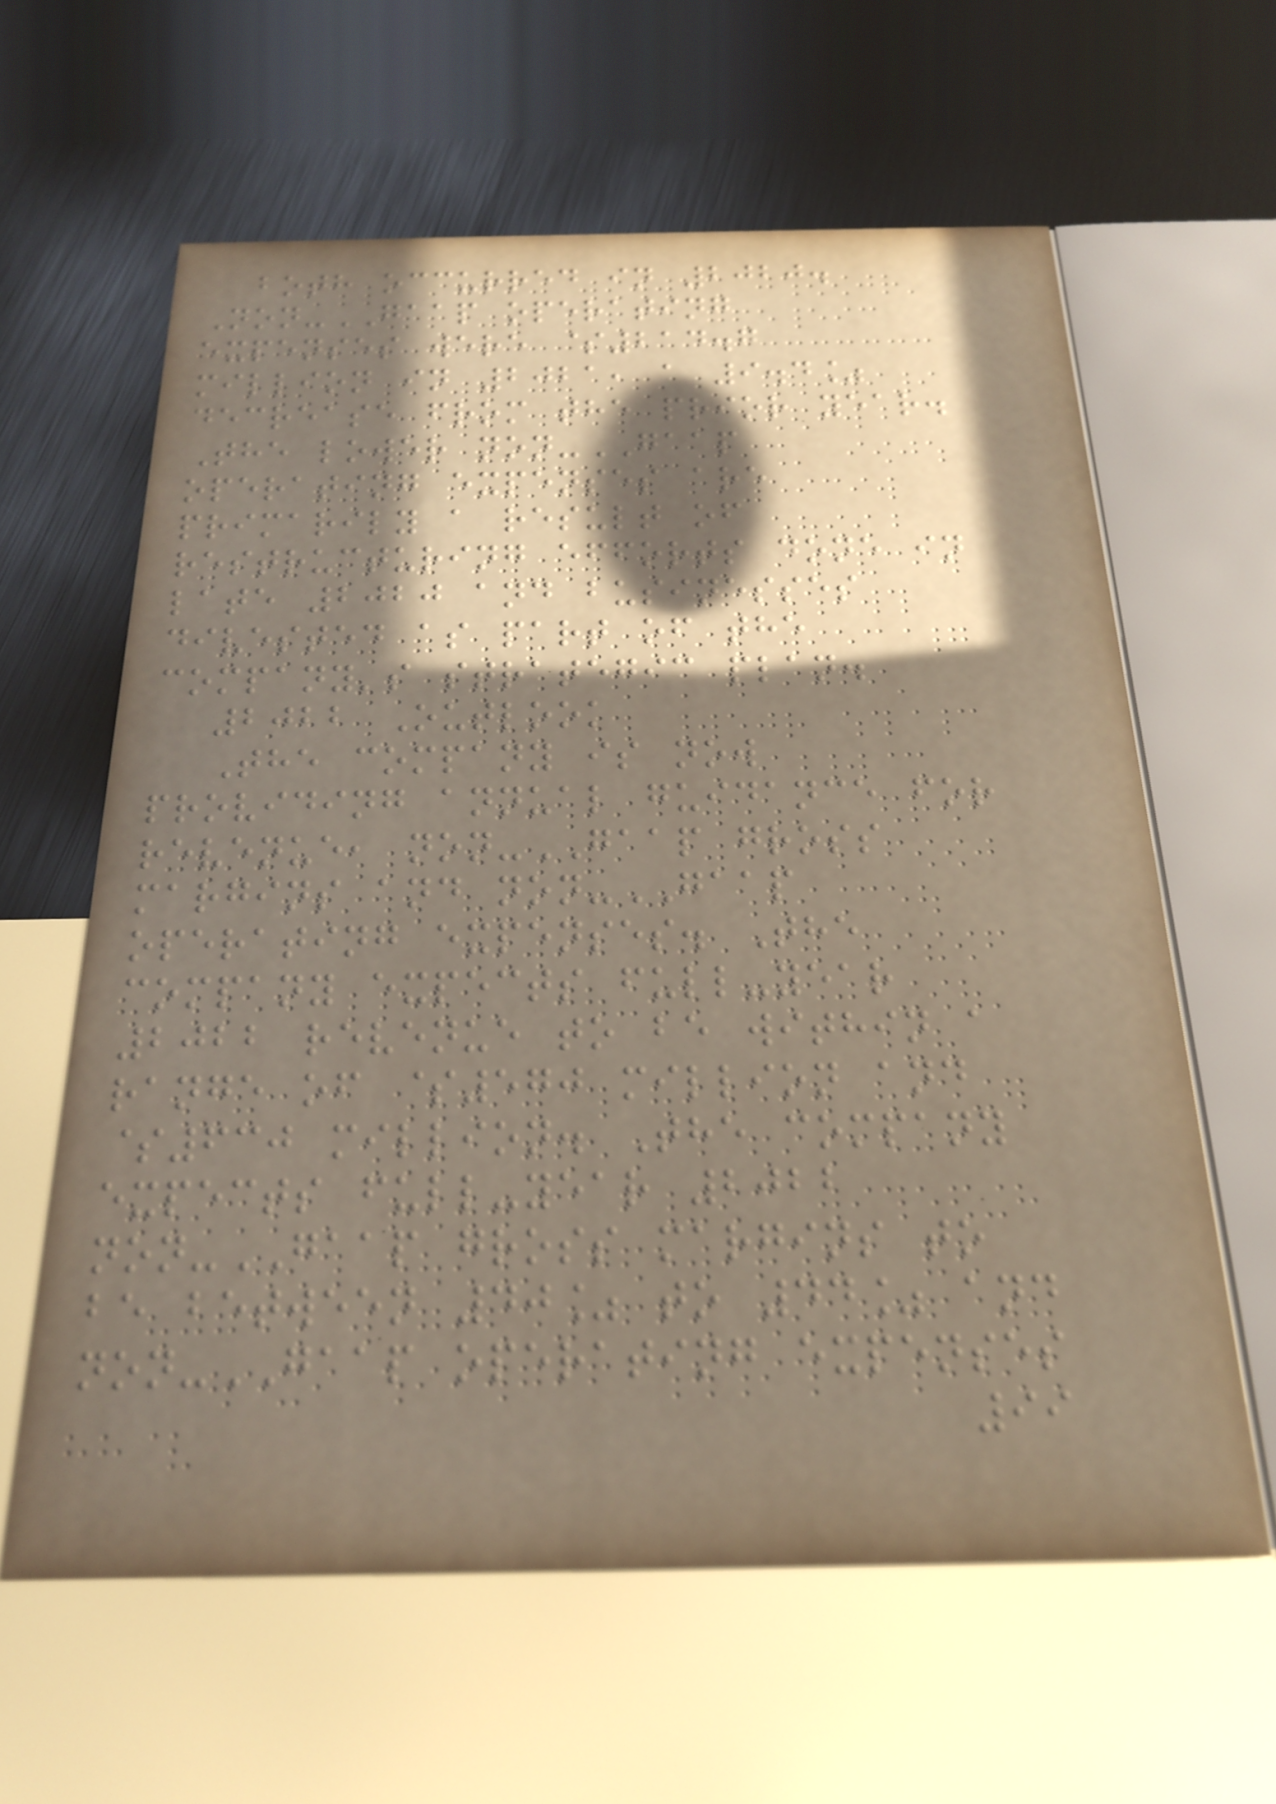both occurred in 2020.
Non-GAAP operating
expenses were $214.7
million in 2021, a 9.4%
decrease from the prior year.
The lower non-GAAP
operating expenses are
primarily a result of
restructuring efforts done in
late 2020 and businesses
divested as part of the
company's strategic plan.
2022 Outlook
The company is now
providing annual guidance for
revenue, non-GAAP gross
margins and non-GAAP
operating expenses. The
company expects full-year
2022 revenue to be within a
range of $570 million and
$630 million. The company
expects full-year 2022
non-GAAP gross margins to
be between 40% to 44% and
non-GAAP operating expenses
99
